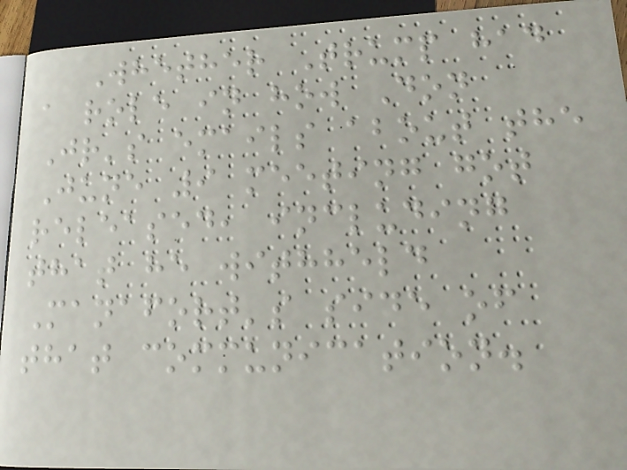Whether Trump had
a role in how Don
Jr's emails about the
June 9 meeting got
released, including
that he withheld
Manafort's side of
that communication.
